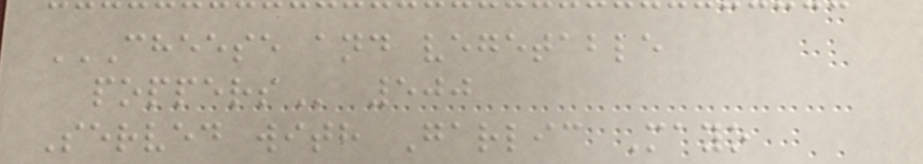CHEESE AND VEGETABLE
POPPERS 500
Served with Garlic Mayo
